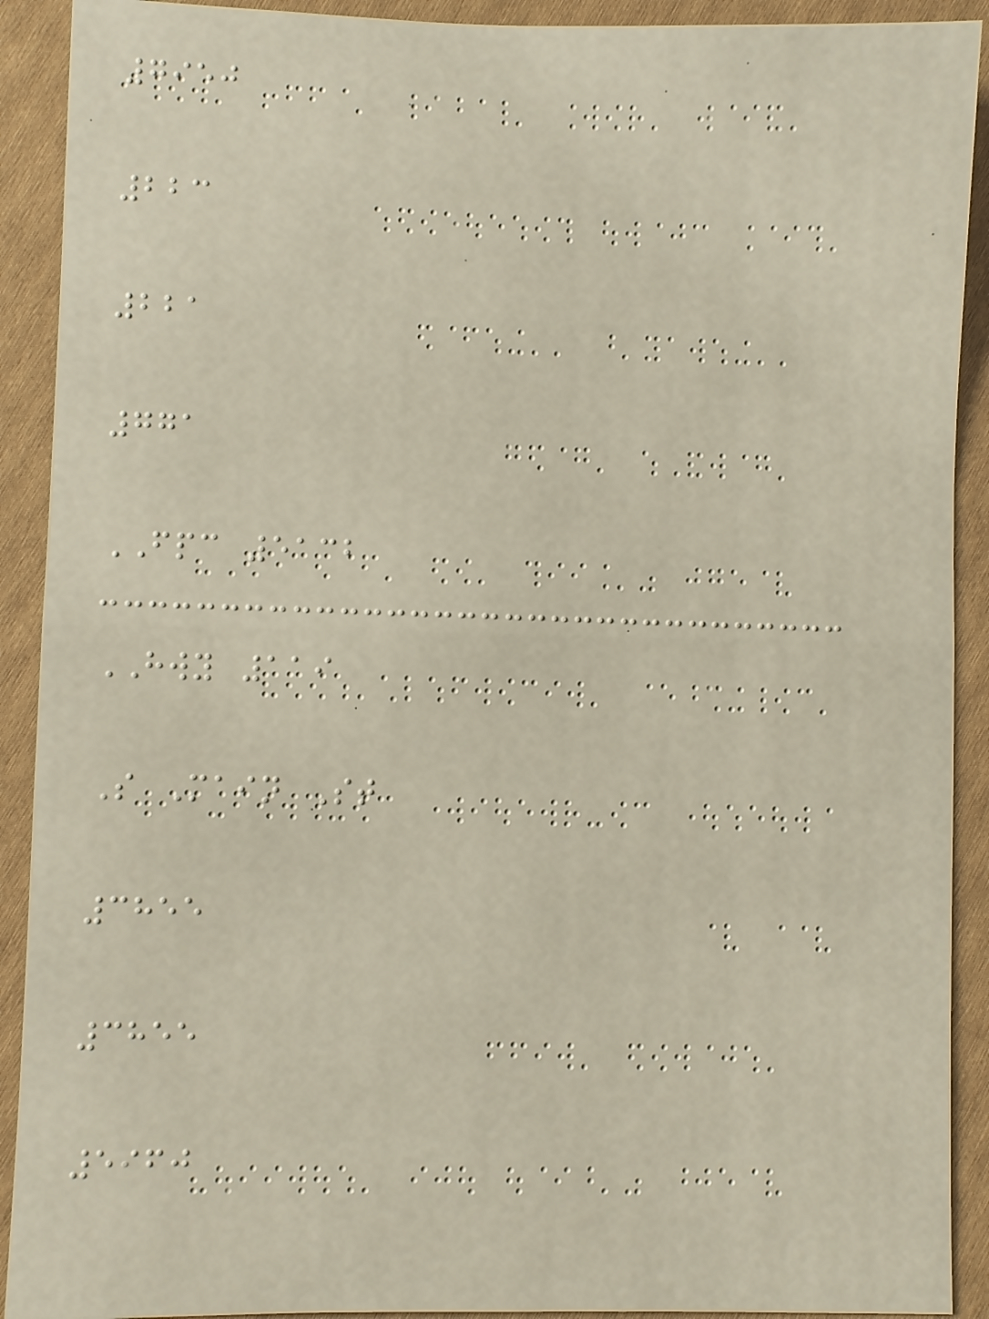7950
223
221
771
FPC 5132
HWY 119
S Main St
3855
3855
5960
